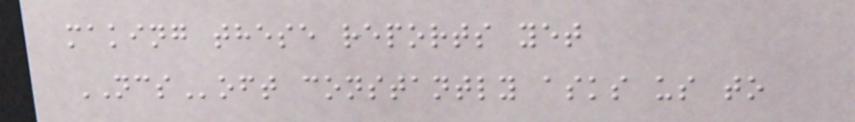making these reports yet
NCSoft constantly asks us to
